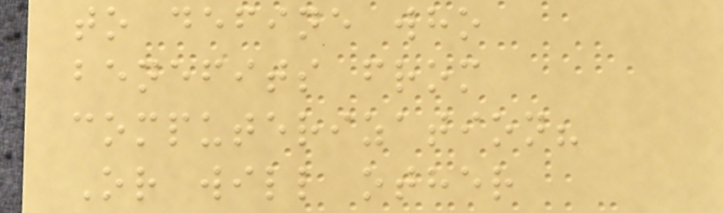to define who
benefits from
computerization?
Or will other
